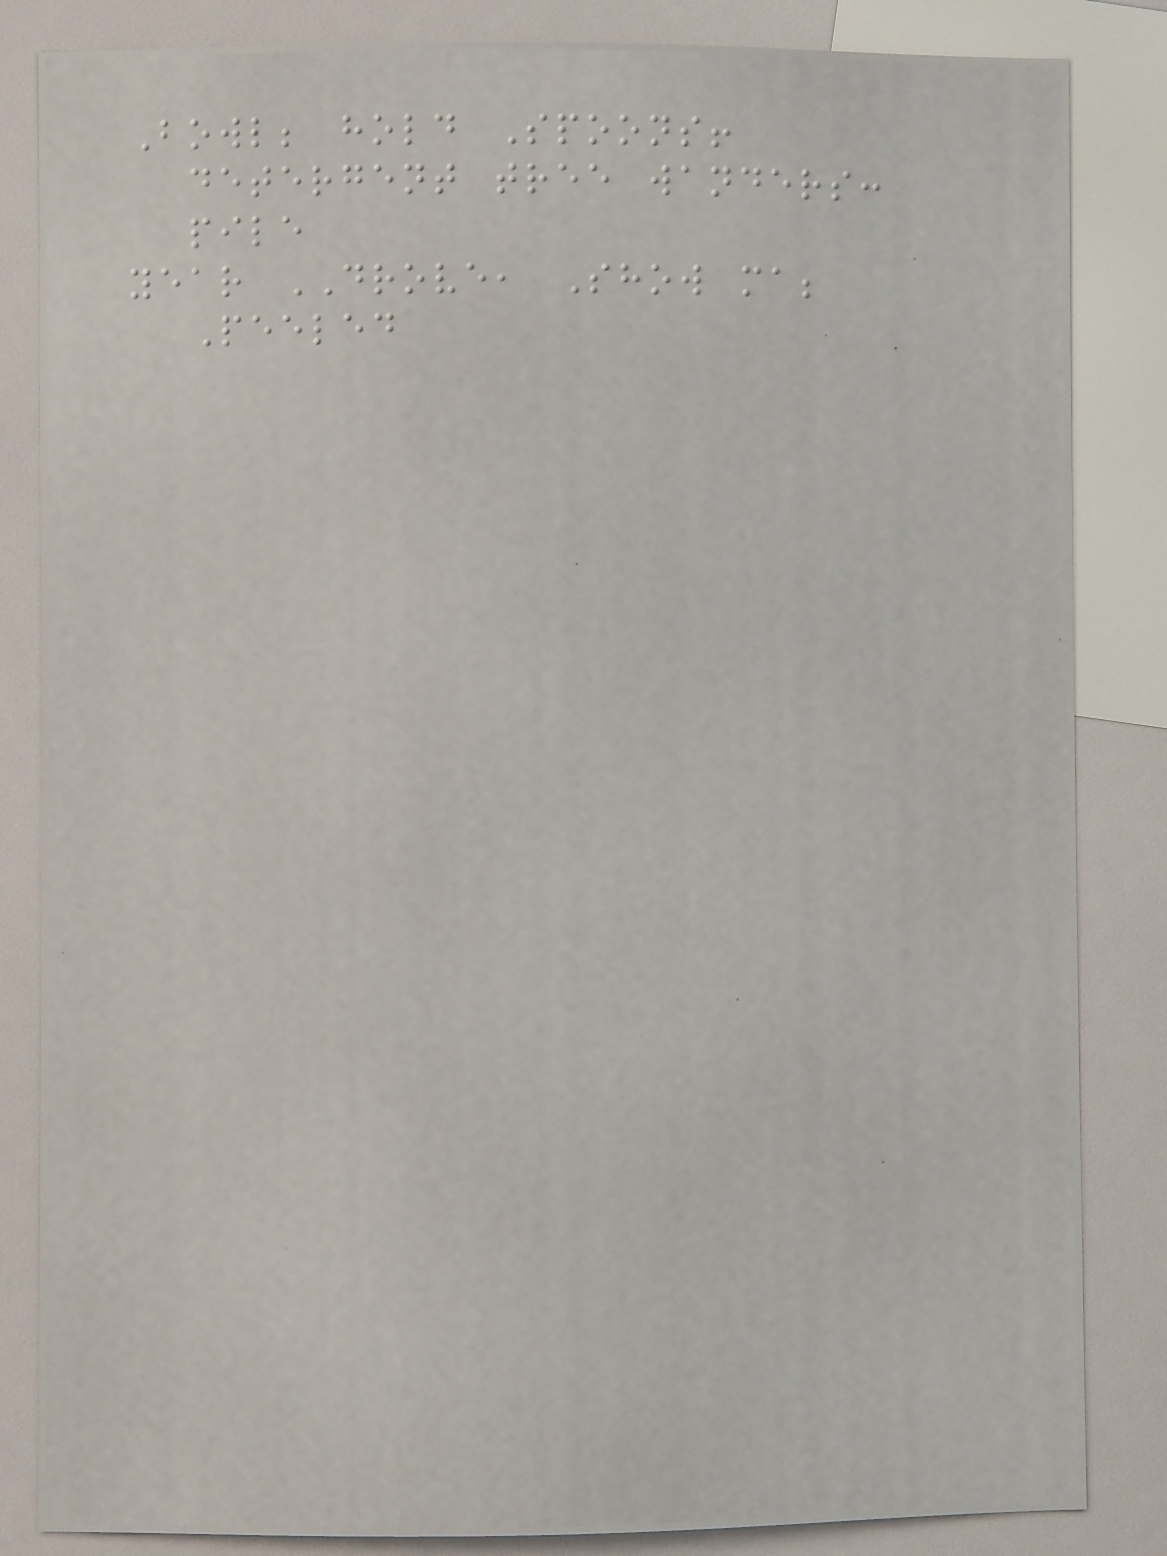Bowl; hold Spoons!
detergent tree wanders:
pile
year DROVE, Show ma;
Peeled
